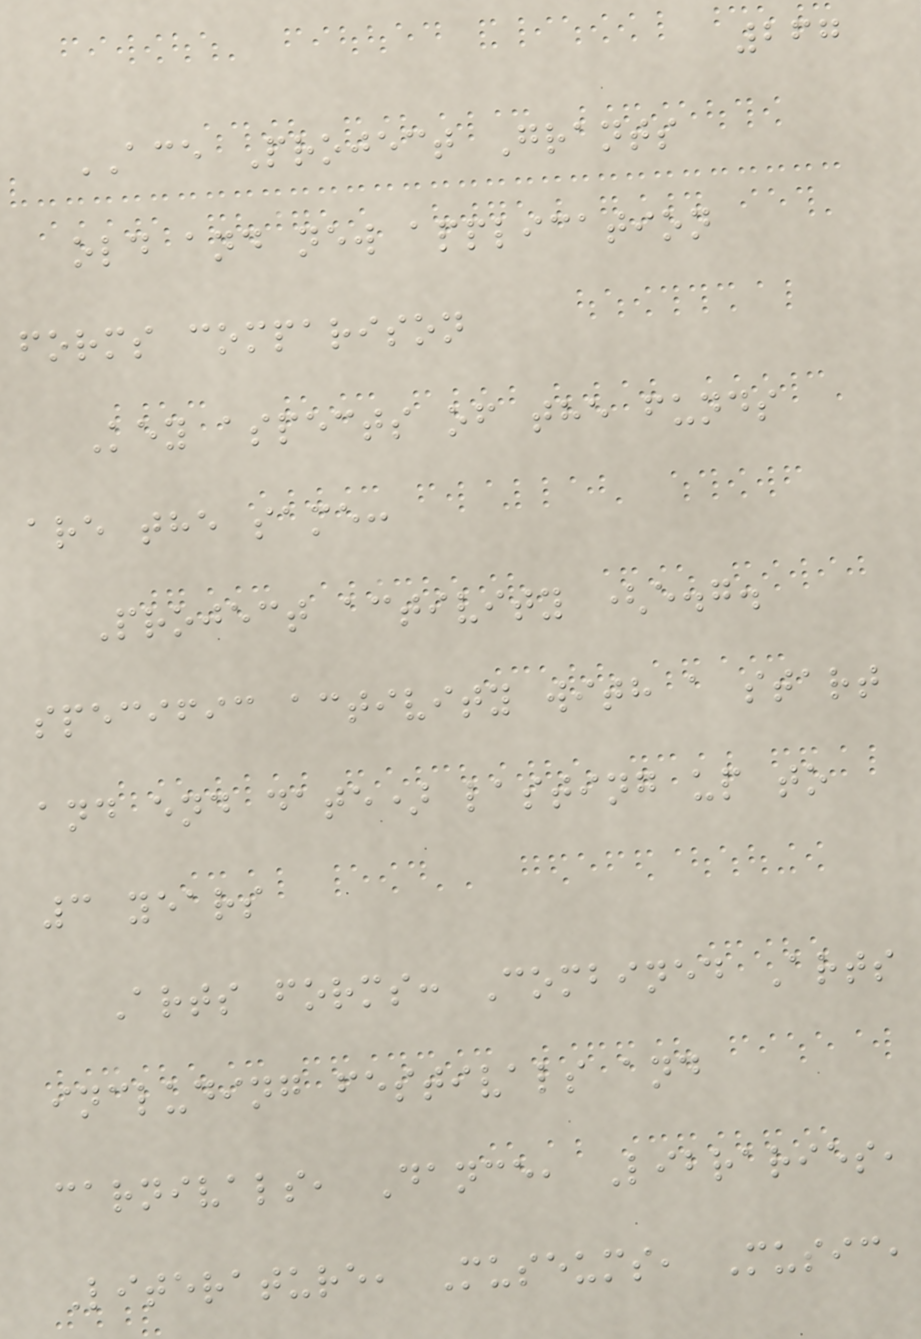267
ACE Project Grants
old and new application
forms comparison
Key aspects of the funds
are the same:
Project activity (e.g.
specific activity with a start
and end date) lasting up to
3 years
Arts forms: Combined Arts
including festivals and
carnivals, Dance, Libraries,
Literature, Museums, Music,
